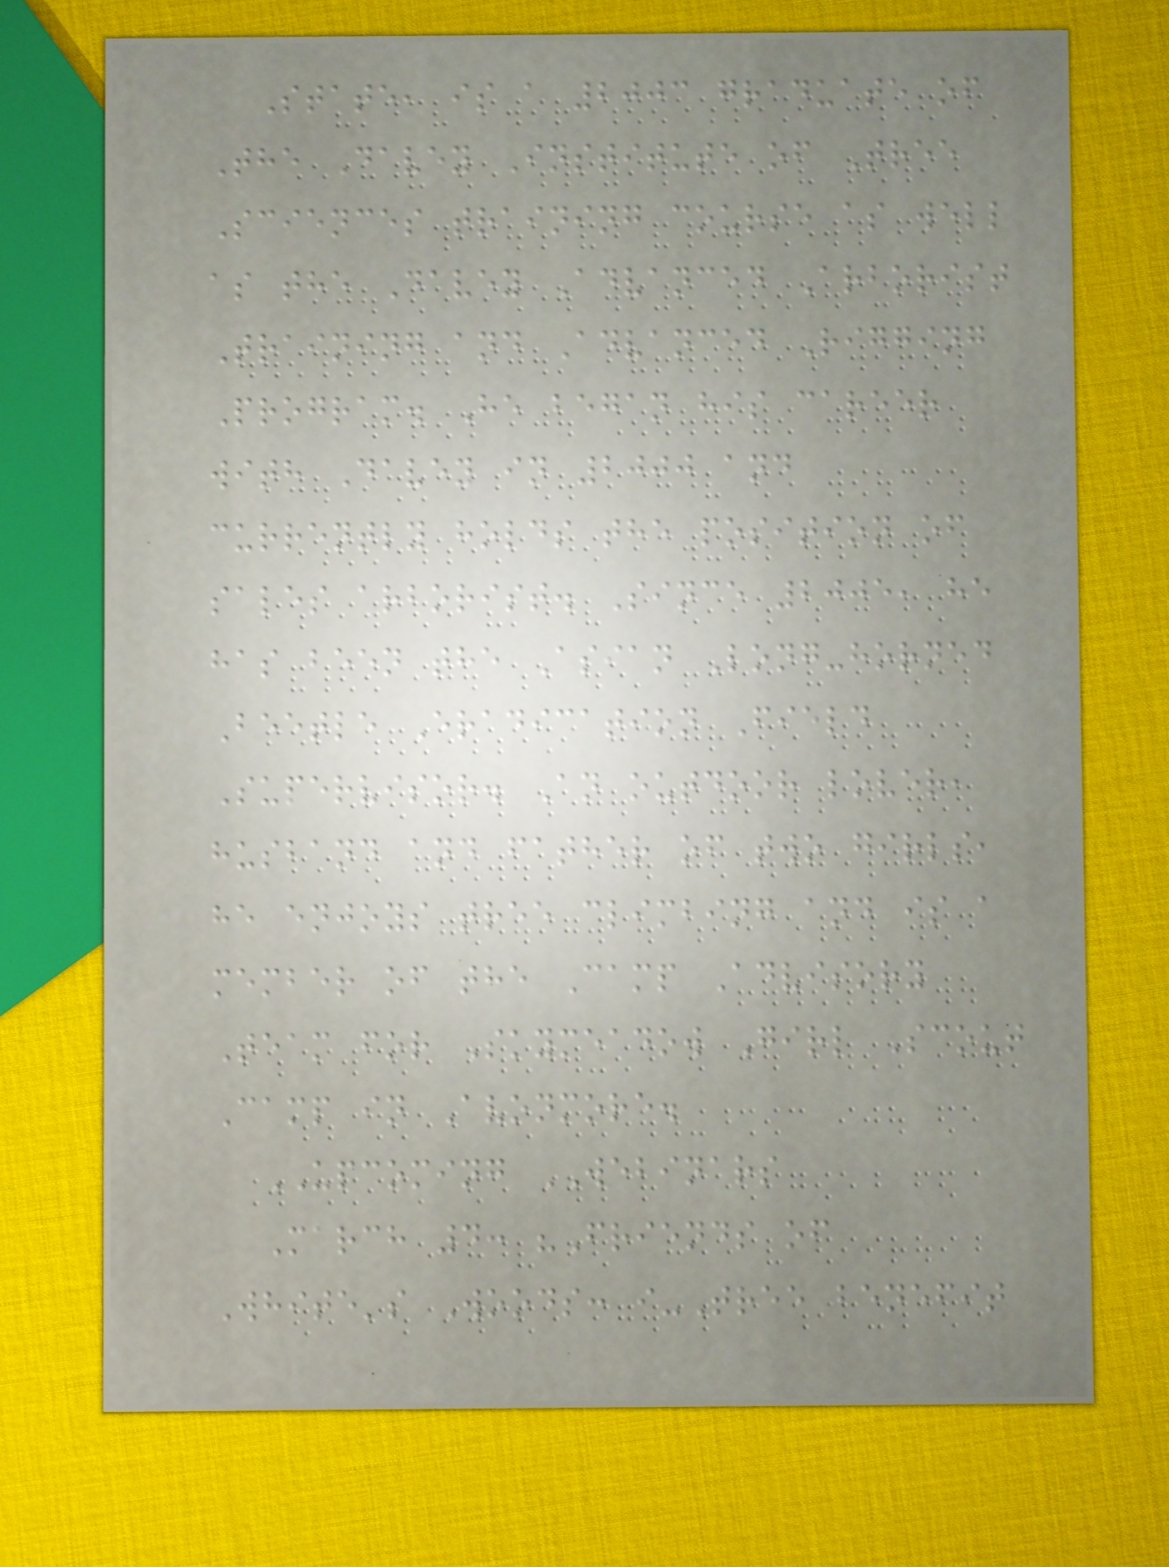State, is a 2003 graduate of
The Davey Institute of Tree
Sciences training course as well
as the Davey Advanced Arborist
Training and Advanced Rigging
Program. He began his career
with Davey in 2000 and
currently holds the position of
sales arborist. Since 2005, he
has been the Asian Long-horned
Beetle Eradication Field
Supervisor. An outdoor lover,
husband and father of two girls,
he enjoys tree climbing and is a
member of the Camp Advisory
Team for Skymeadow Girl Scout
Camp in Avonmore.
UPCOMING WEBINARS
March 4: "Friends of
White's Woods: i-Tree benefit
